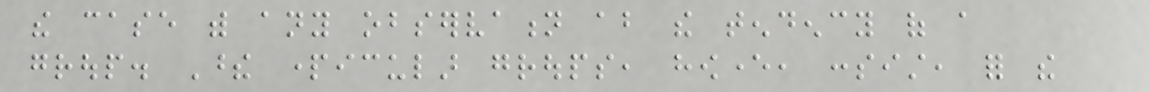the case with any observation about the tendency of a
group. These particular groups, however, consist, for the
